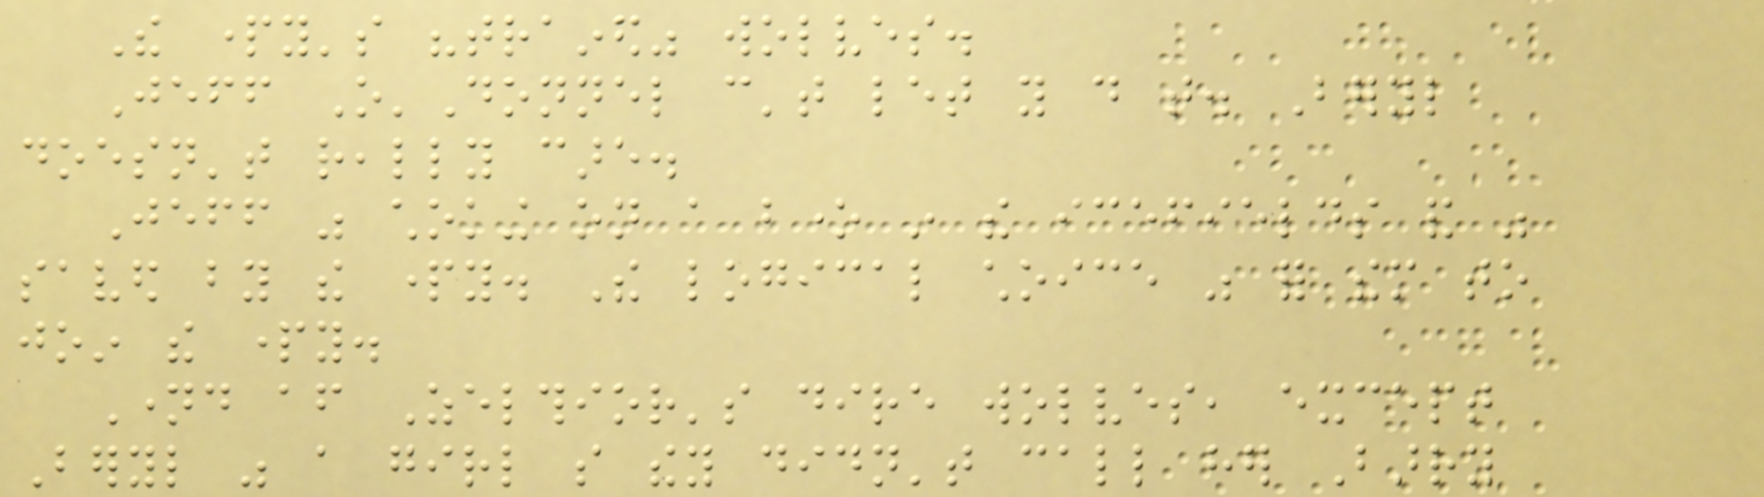The party's "trained" wolves.
Jeff O'Donnel can't let you do that. Beryl
doesn't really care.
Jeff was choking on a bone in the icefields and was
saved by the party. The logical choice was for them to
join the party.
Named after Zelthior's dire wolves, except
Beryl was a girl so they didn't call her Barry
